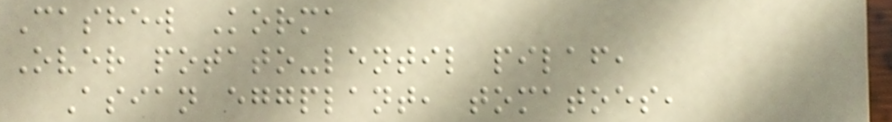Cashew Korma
Over potato-lentil pilaf,
Asian eggplant, tomatoes,
